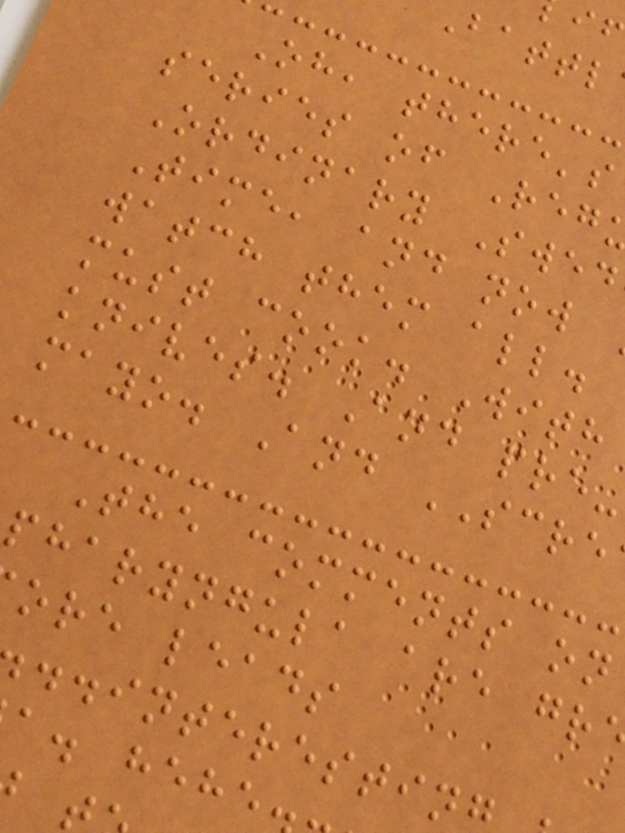Oh, there's
series of Reg
Ordinary Swed
Time, and now
watch them all.
must cook. With
knives. And pre-
mayo. And SCRE
The comments on
pharyngula are gr
ore leads
a. hehe
